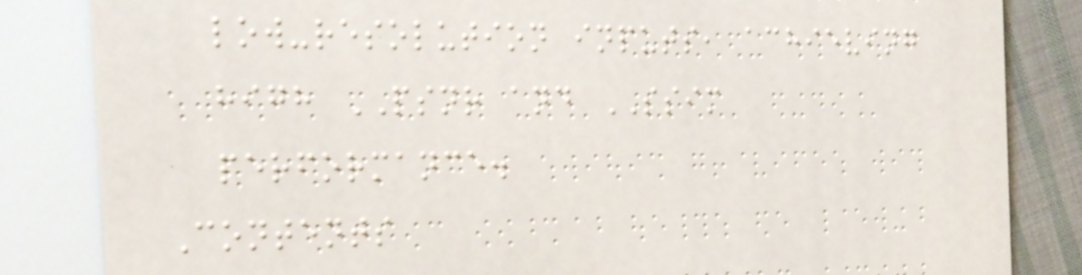low-resolution inputs, achieving
high PSNR and SSIM
performance.
Contents
